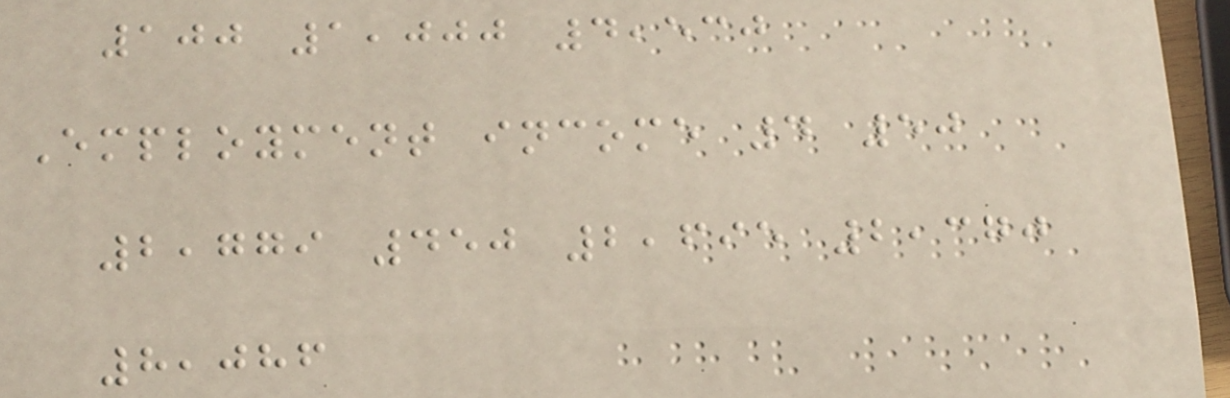100 1,000 4,530
Employment income 4 50
2,779 450 2,695 2,370
8,086
